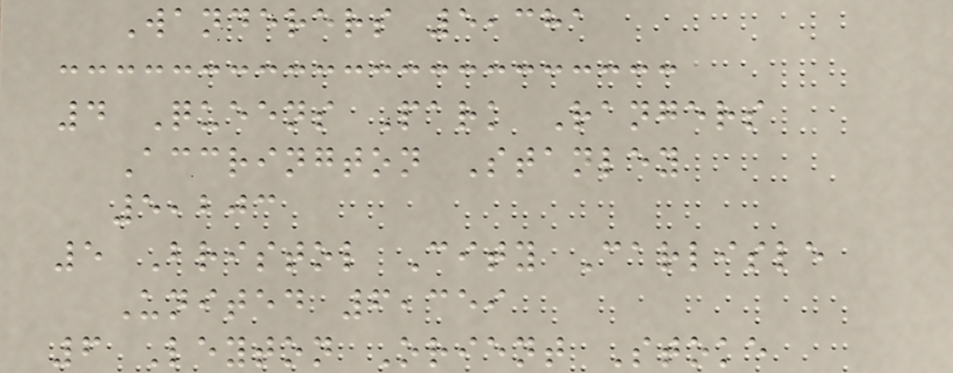Wanderers 5,381
4 Queens Park Rangers
Accrington Stanley
5,203
5 Bristol City Carlisle
United 6,359
6 Leyton Orient Stoke
